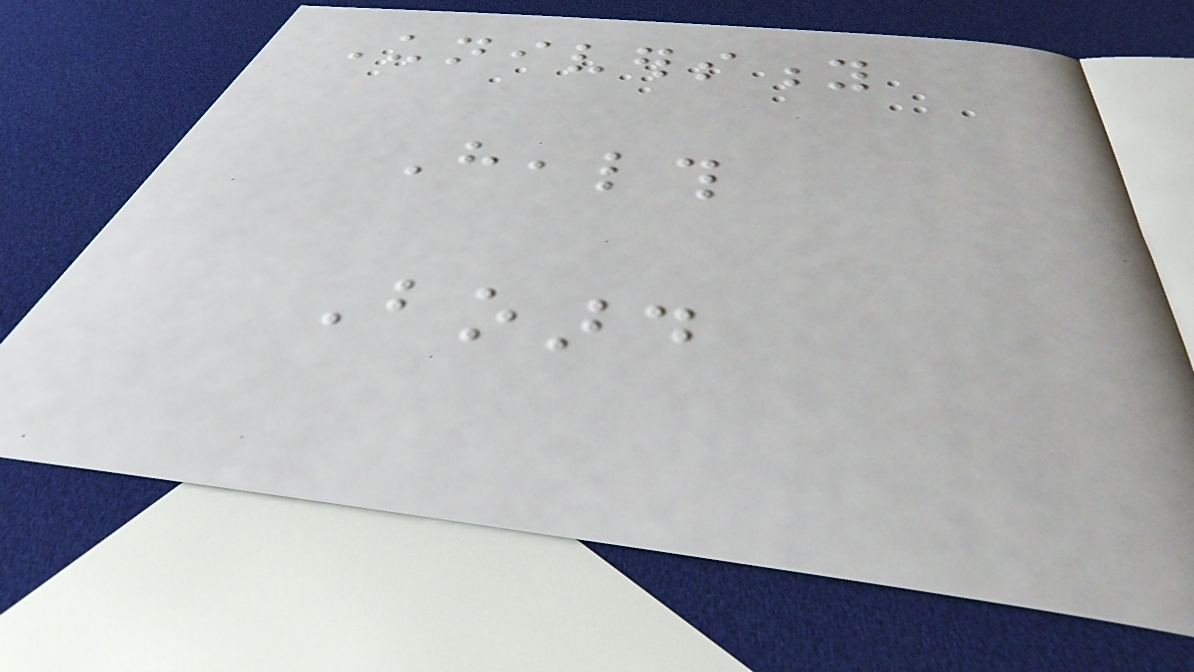University
Health
Board
